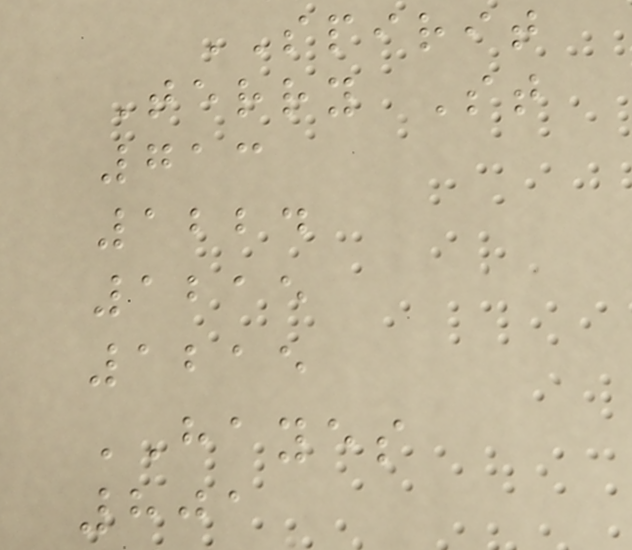SPIRIT
Terry St
713
1224
1215
1215
HAYES
801
